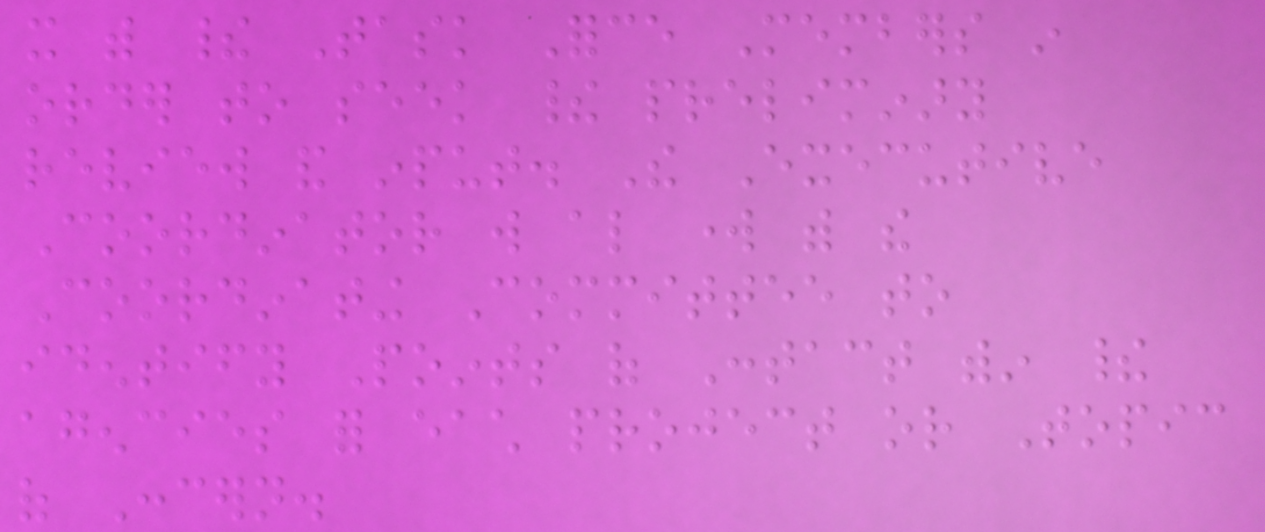it with their Task Force Members in
order to seek their preliminary
review and input. The Executive
Coordinator will also work with the
Coordinating Committee to
identify Points of Contact within their
agencies for each project or Topic
of Concern.
